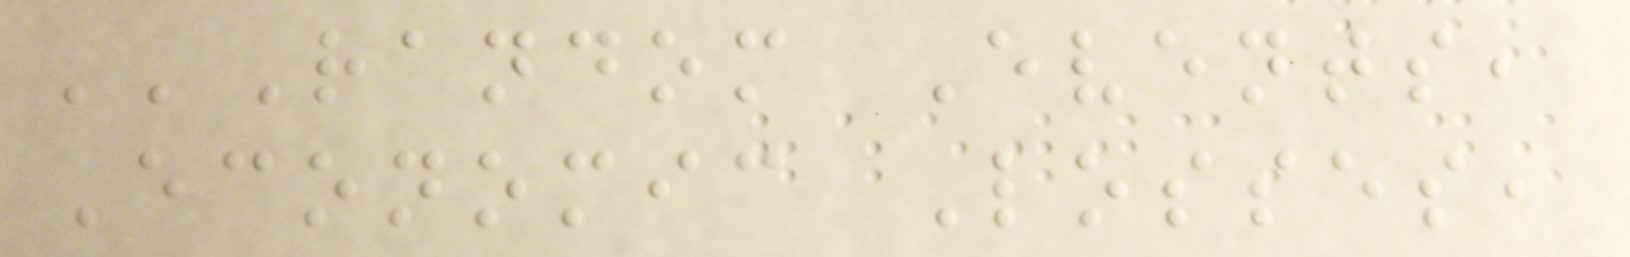''Random Events,
Economic Losses,
